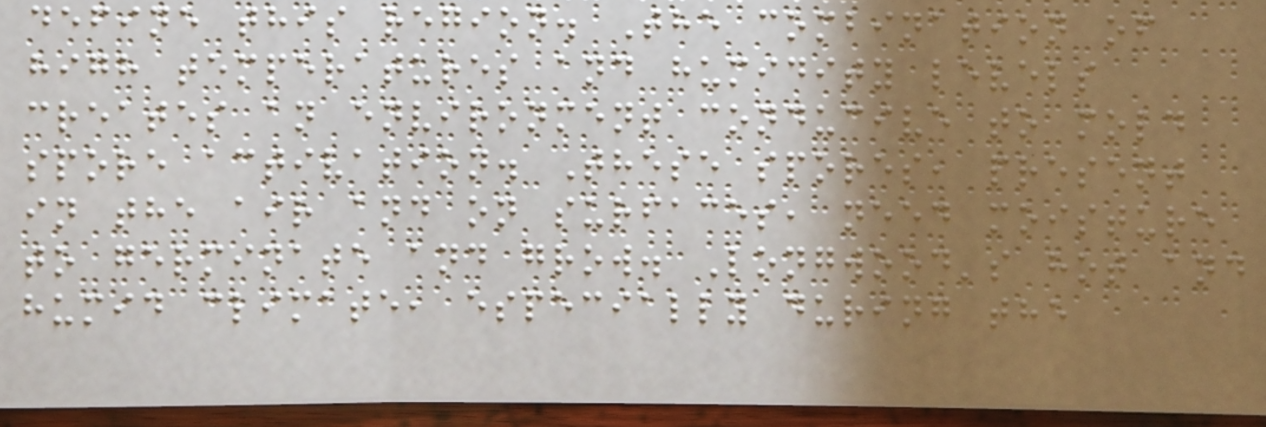define this region. The combination of
high temperatures and humidity levels
creates an environment conducive to mold
spore activation. These spores, present
in the air and on surfaces, need moisture
to germinate and grow. Longwood's hot and
humid climate, especially during the
